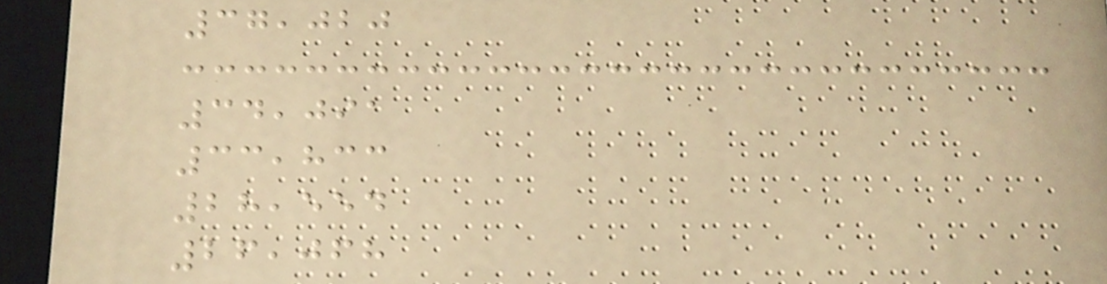37,020
34,091
33,833
28,554
26,068
